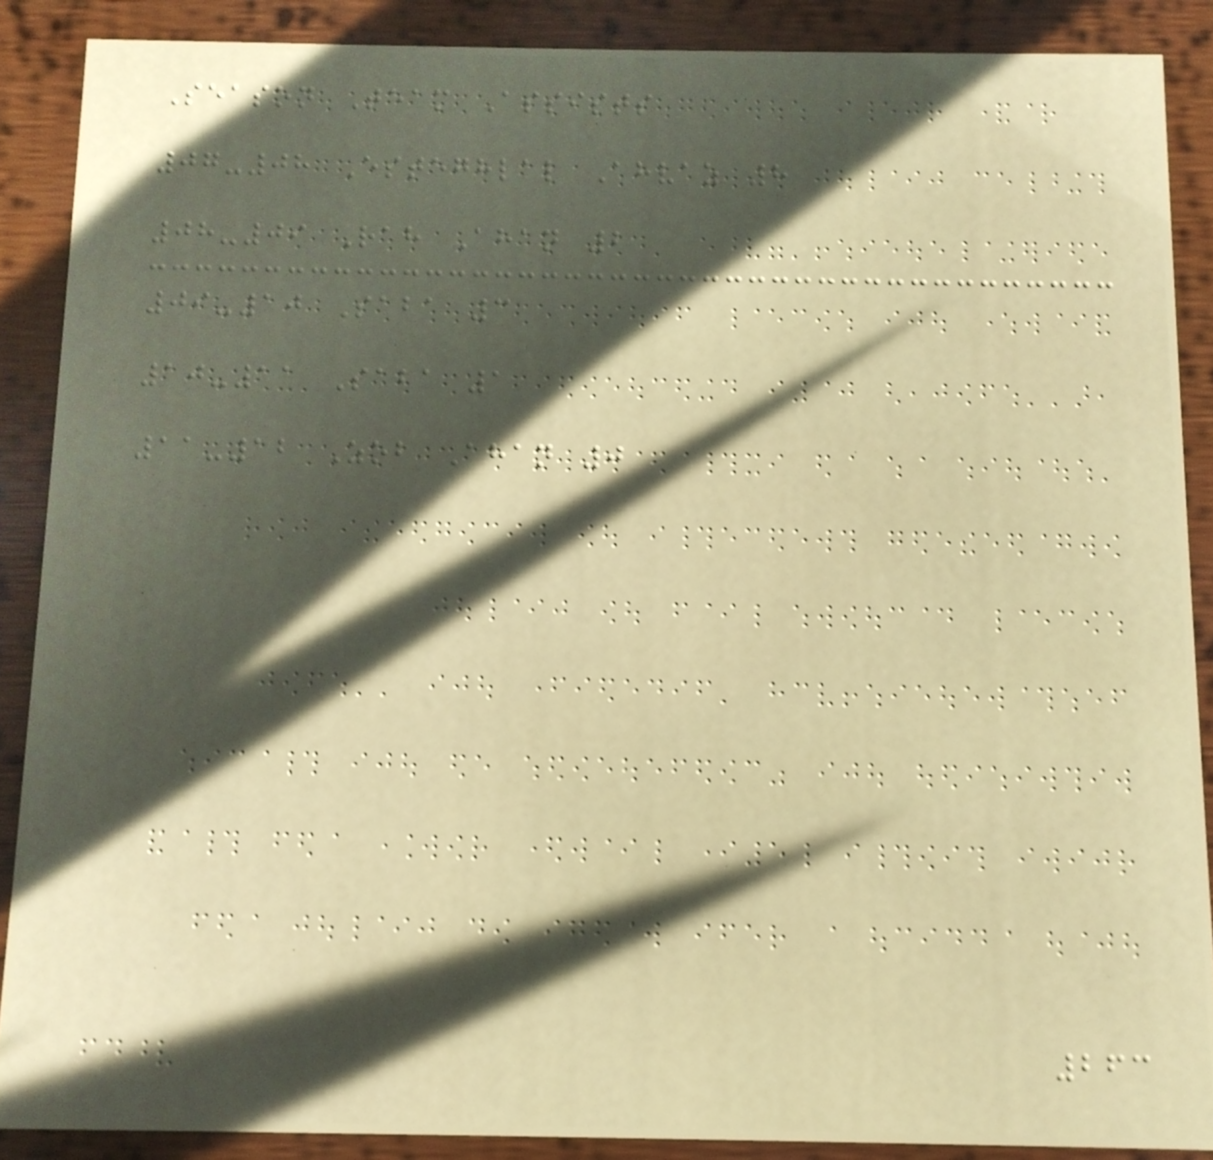Season Team Assists
07-08 Esteghlal Ahvaz 8
08-09 Rah Ahan 2
09-10 Saba 3
10-11 Saba 1
11-12 Zob Ahan 0
263
